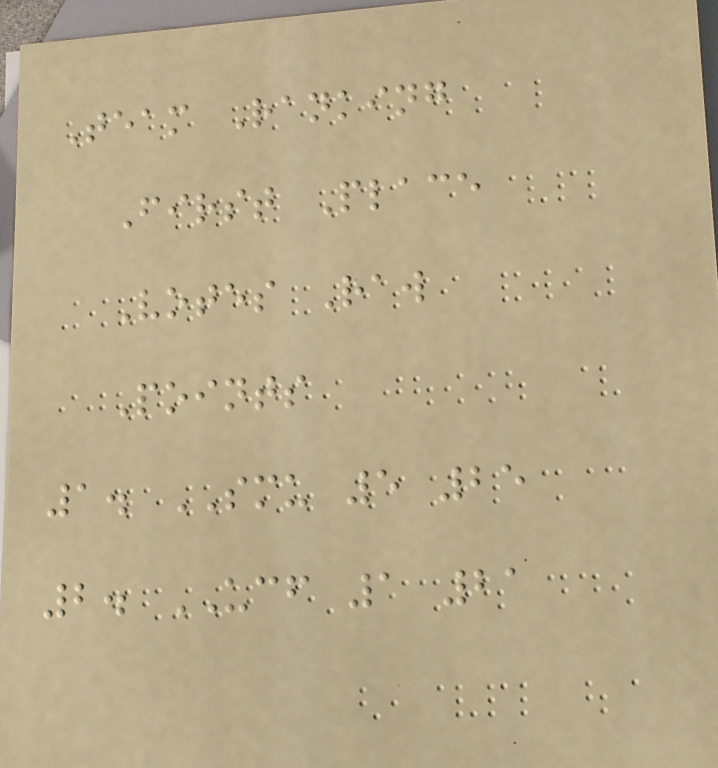Team Ranking
First Place
Votes Raw
Points
1. SMU 5 25
2. UCF 1 21
